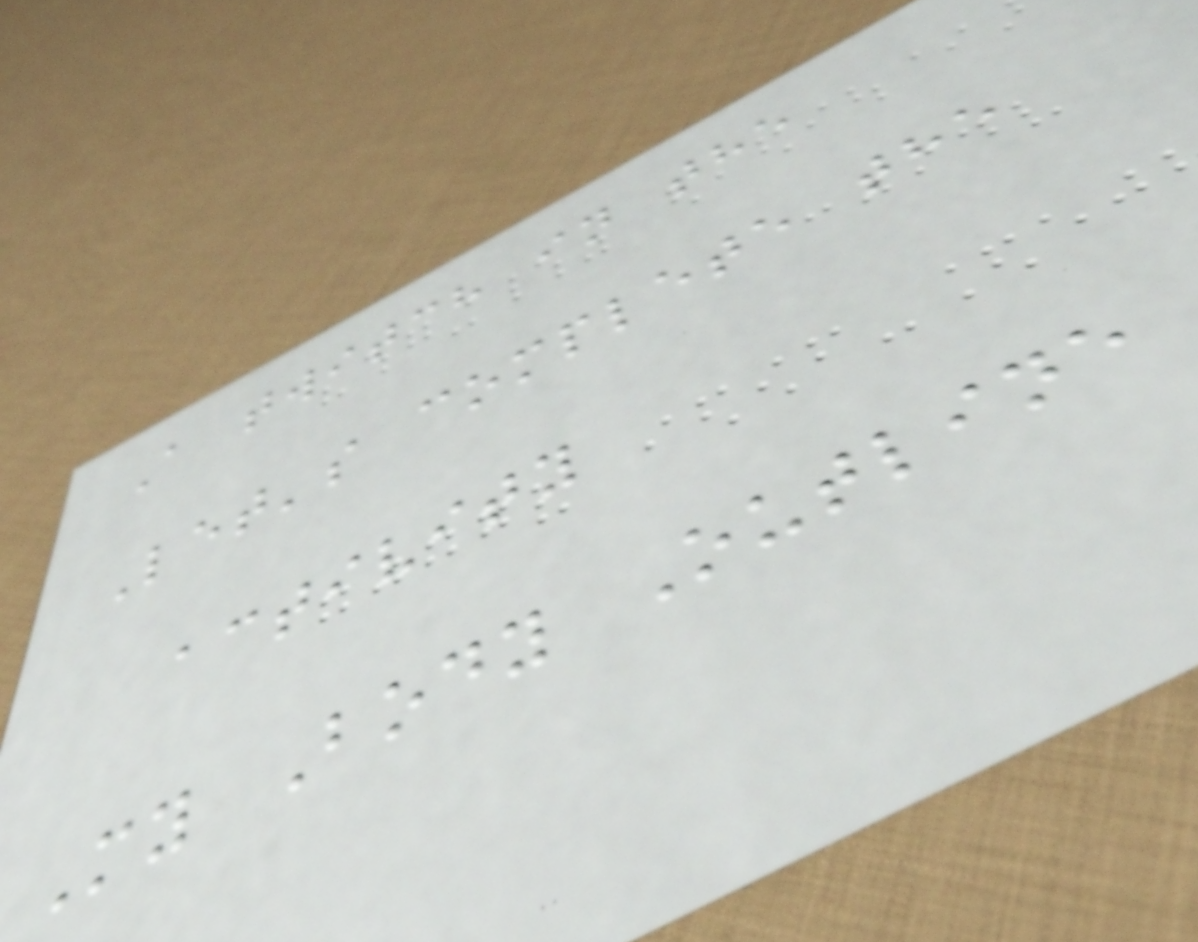A twitch in the
Let's complete the
activity
My Body Outline
